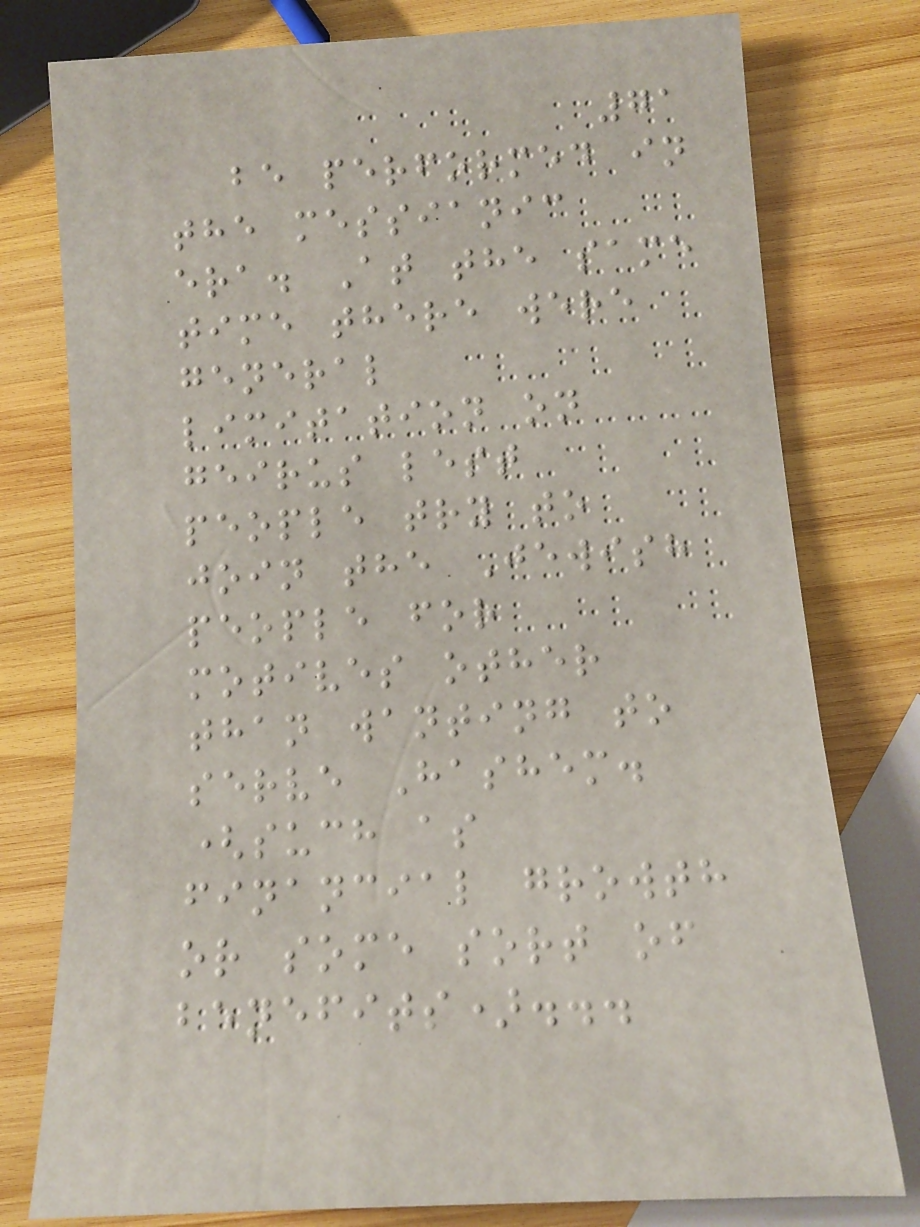71
be performed in
the messianic
era. At the same
time there were
general
limitation on
geirus lest
people try to
join the Jewish
people for
motives other
than wanting to
serve Hashem.
(such as
financial growth
or some sort of
benefits)...
